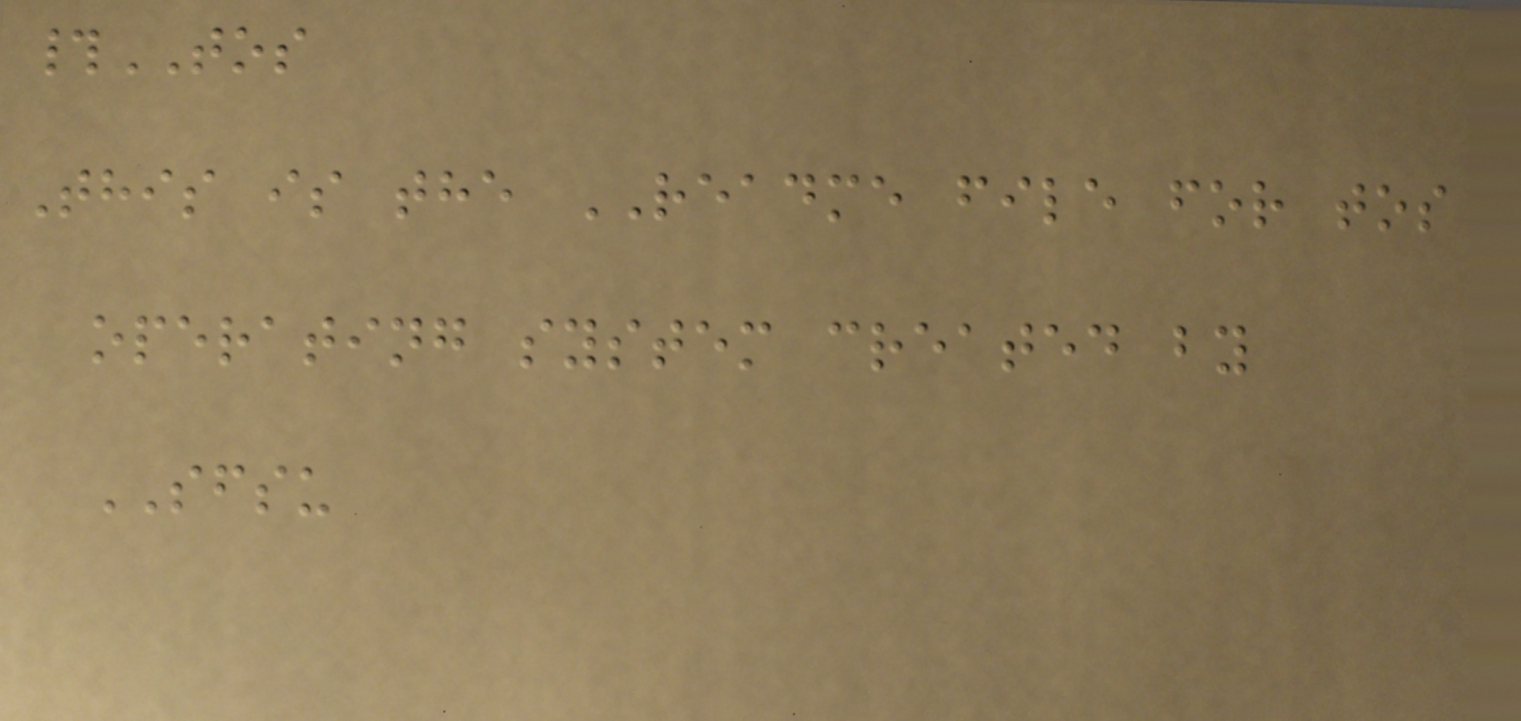#TOS
This is the README file for tos
operating system created by
SFSU
